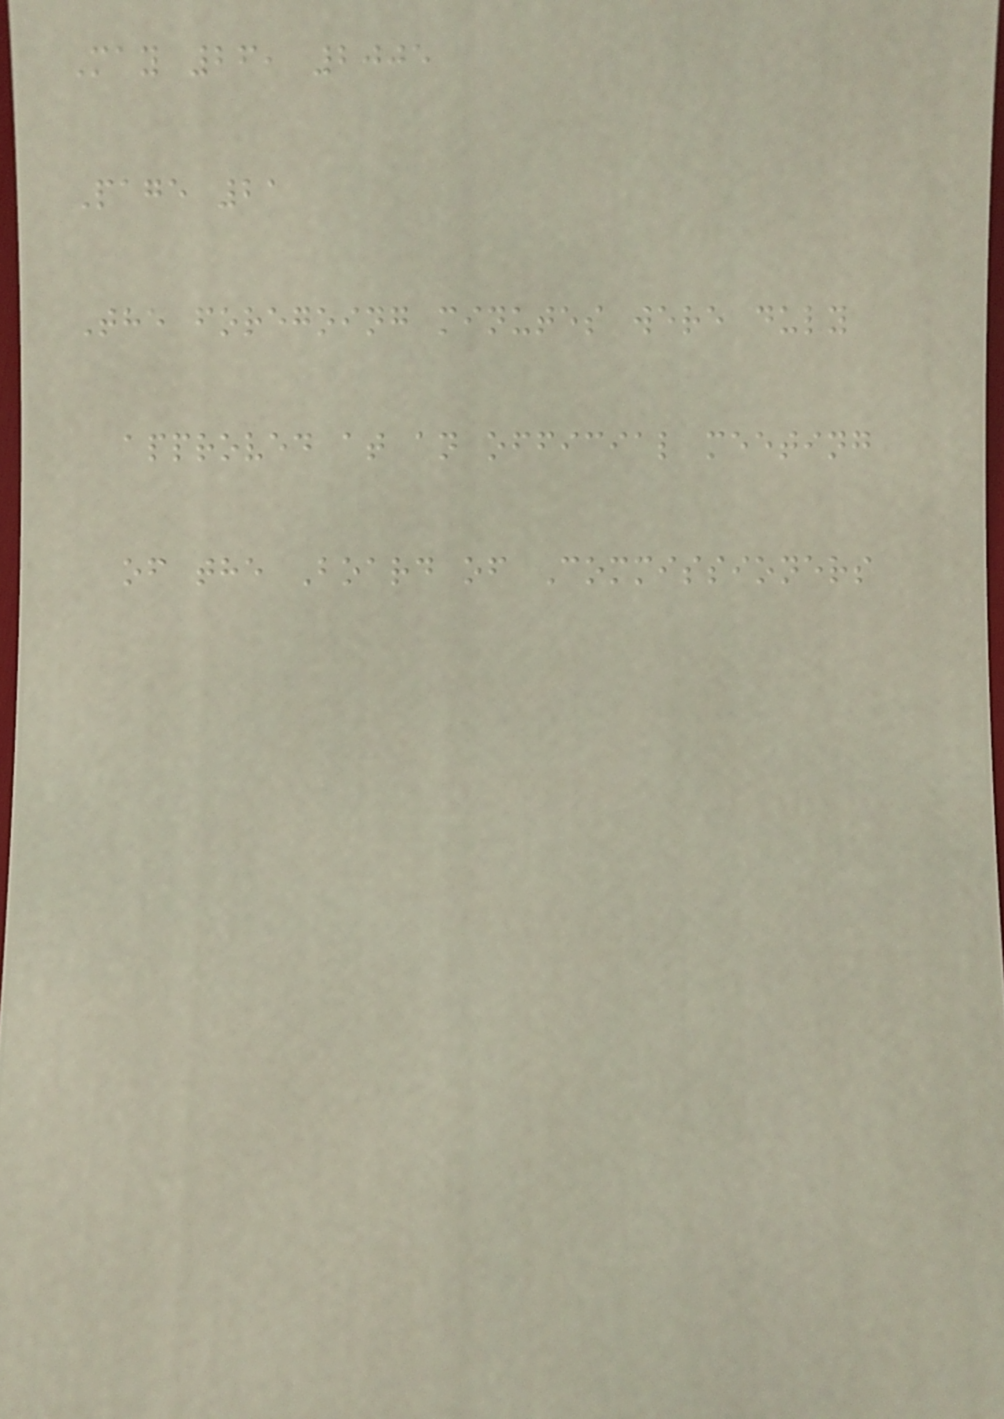May 26, 2005
Page 21
The foregoing minutes were duly
approved at an official meeting
of the Board of Commissioners
